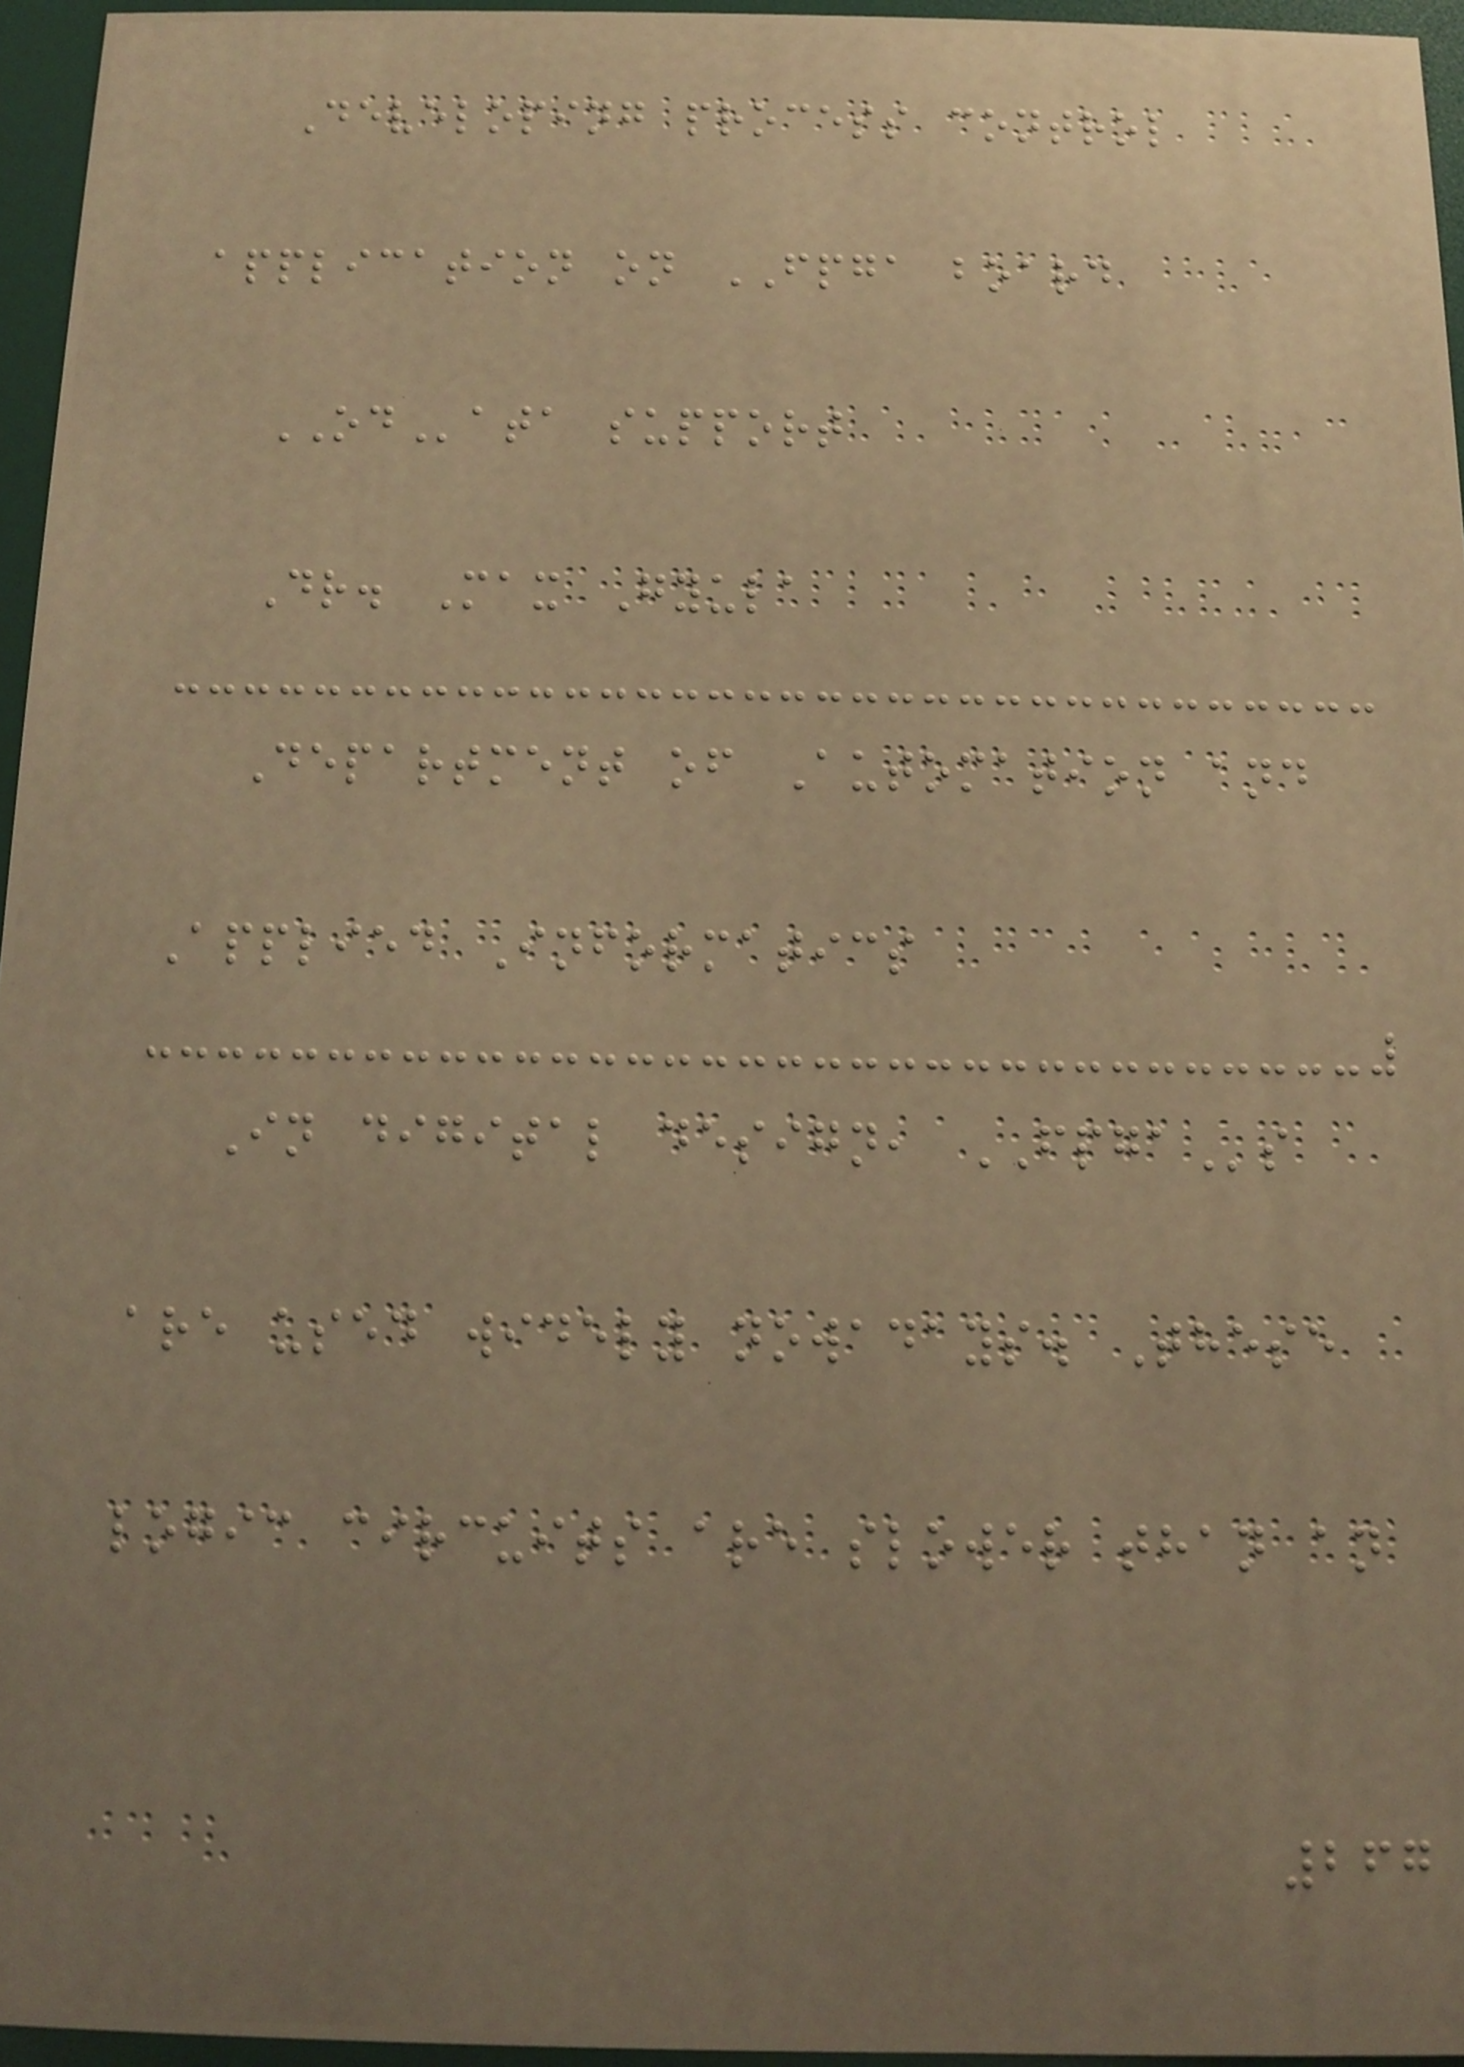Developing process control
application on FPGA board
OData support
Dr. Max Gyula
Department of Automation and
Applied Informatics
In digital design, FPGAs
are used widely nowadays. These
logic circuits are slower than an
267
